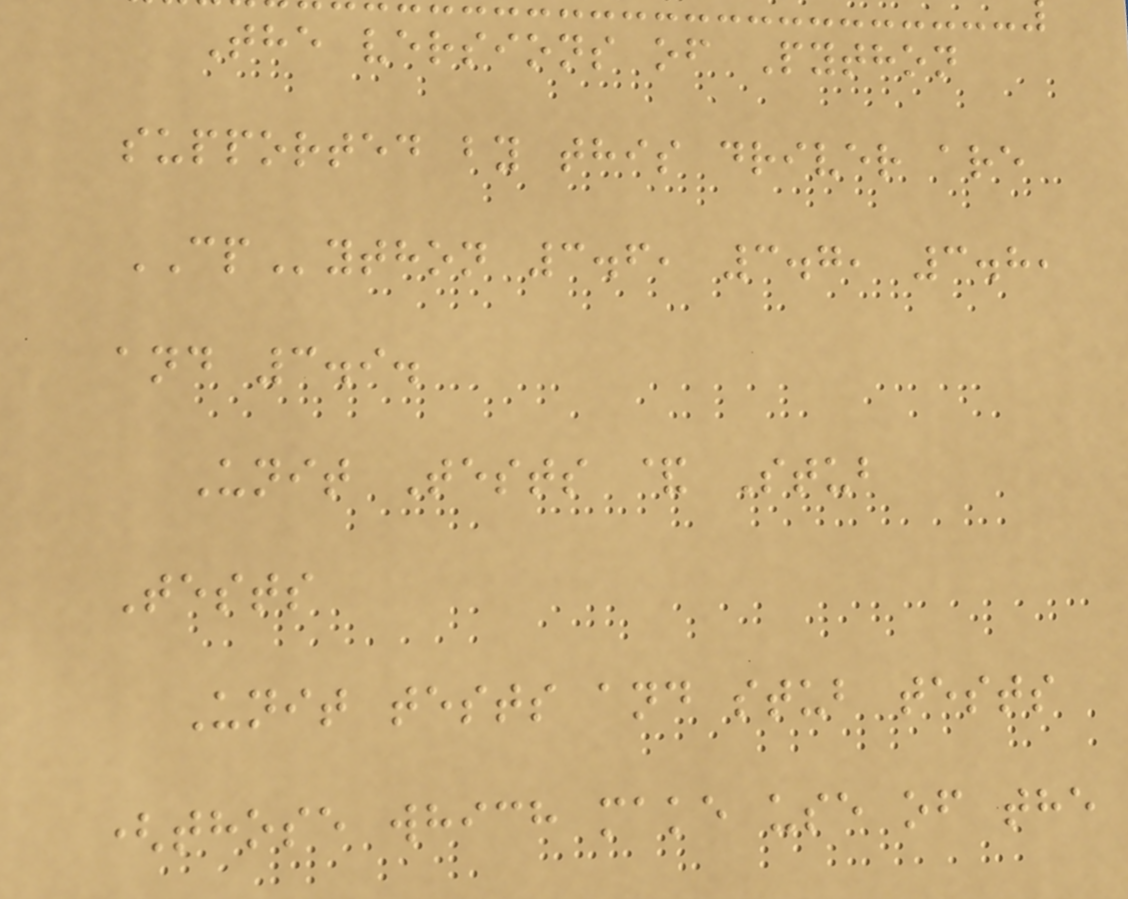The versions of Python
supported by this driver are
CPython 3.6, 3.7, 3.8,
and 3.9.
Unit Tests & Stub
Tests
Unit tests and stub tests
(those which make use of the
